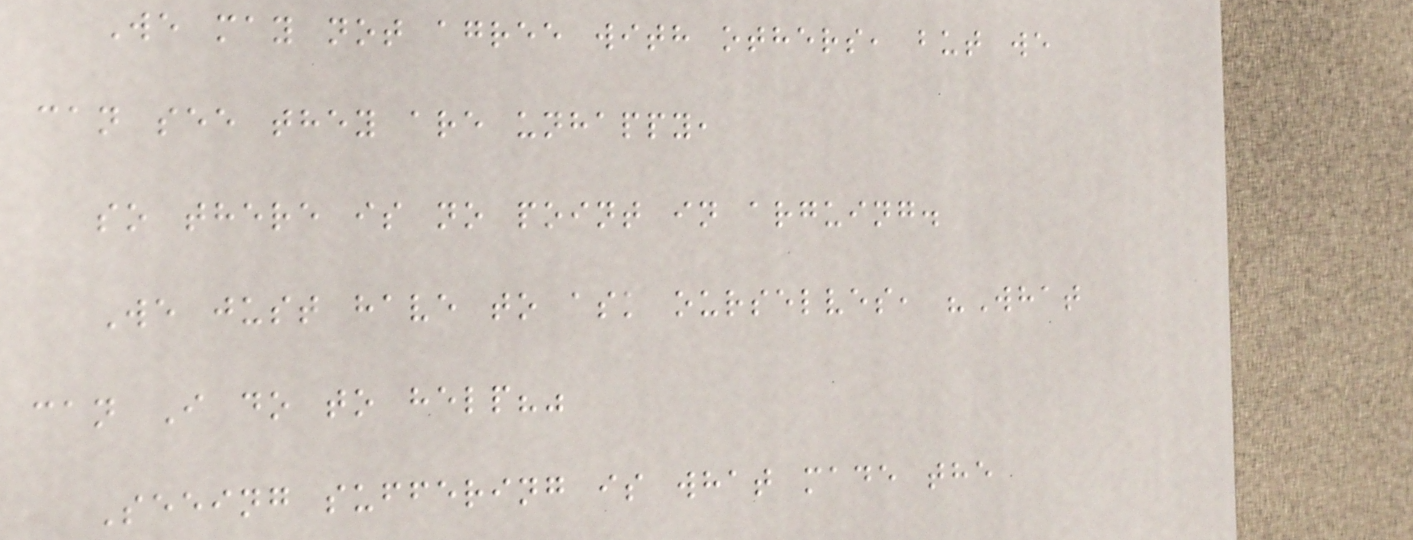We may not agree with others, but we
can see they are unhappy,
so there is no point in arguing.
We just have to ask ourselves, "What
can I do to help?"
Seeing suffering is what made the
